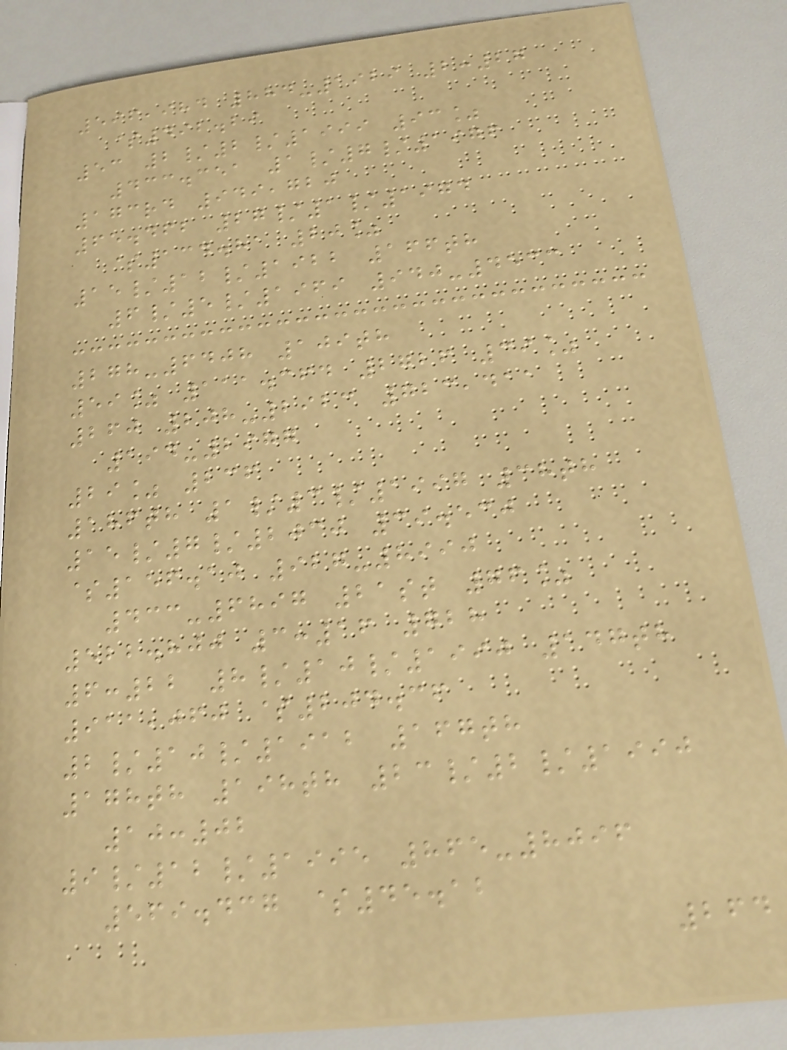596,984 884-1929 2:27
$492.29
53 2/2/1999 93%
433.351 1/7/1976
173rd 949,720
65.462 27/1/1974
$134.81 20%
15/12/1922 166th
6/5/1969 940-4533
278-6408 109th
59% 111.364 2726 39%
260 208-2923 723,411
194-2977
29% 236
186th 1/3/1997 38th
15/7/2030 39.530
$156.10 927-8990
433-6897 21st 76%
522.800 3:16 728
6:22 8/10/1990 147th
911,060 $204.36
2/10/1912 167th
178th 198th 23/2/1990
10:02
9/12/1995 865-8096
569.437 $45.12
264
